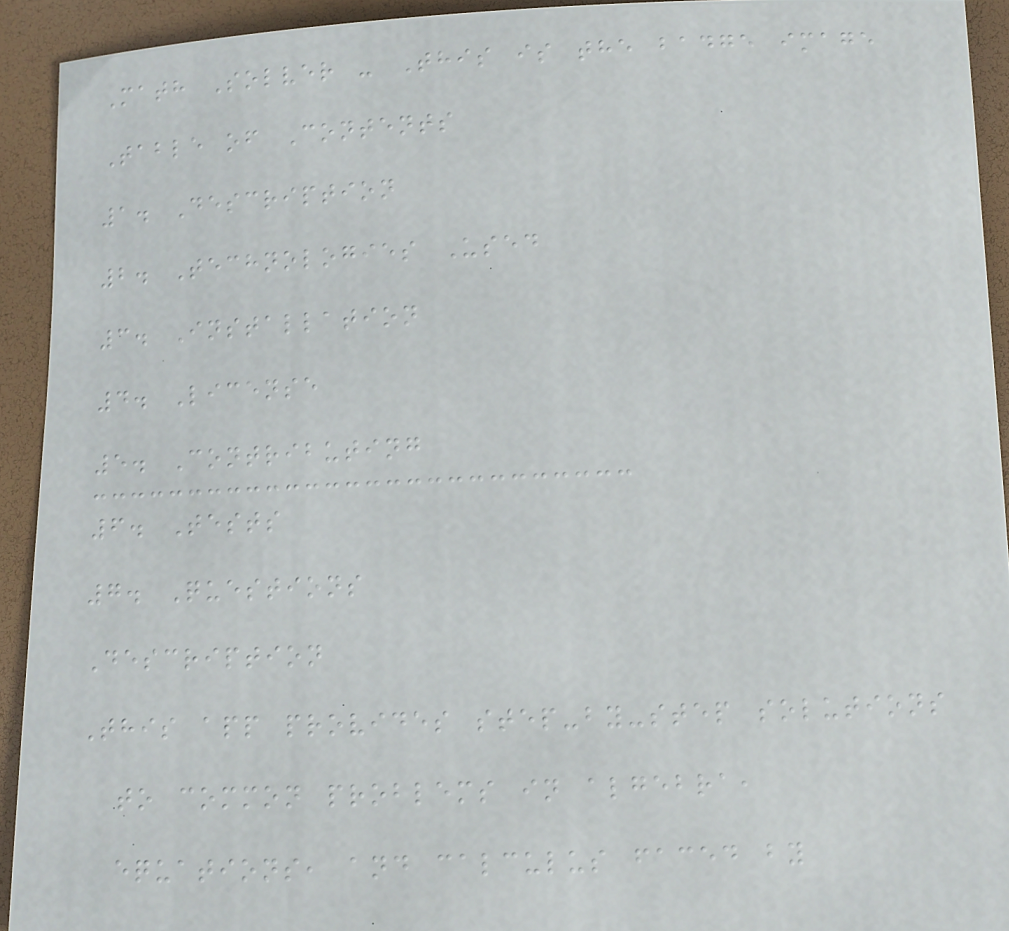Math Solver - This is the badge image
Table of Contents
1. Description
2. Technologies Used
3. Installation
4. License
5. Contributing
6. Tests
7. Questions
Description
This app provides step-by-step solutions
to common problems in algebra,
equations, and calculus faced by
